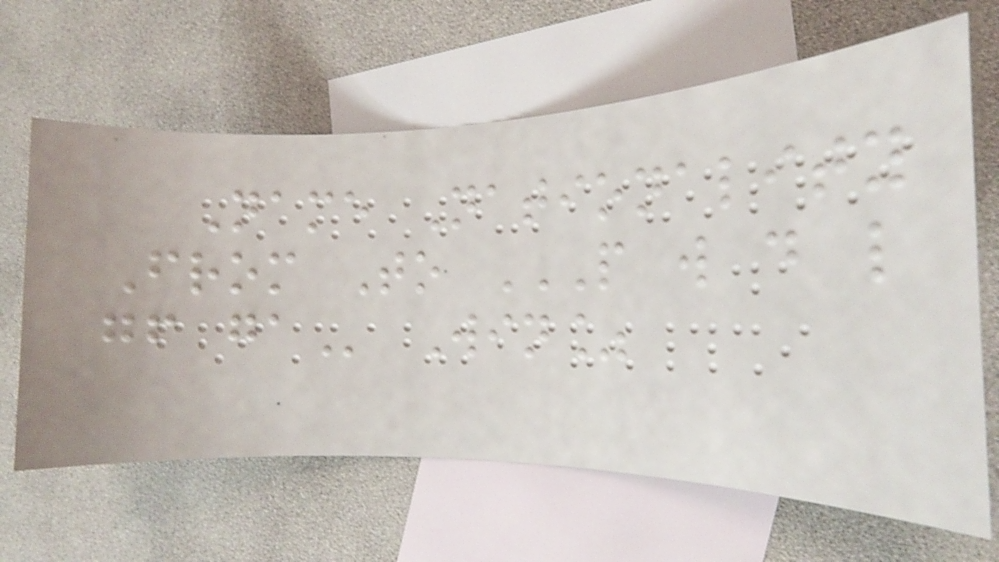Name Nationality
From To P W D L
GF GA Win%
